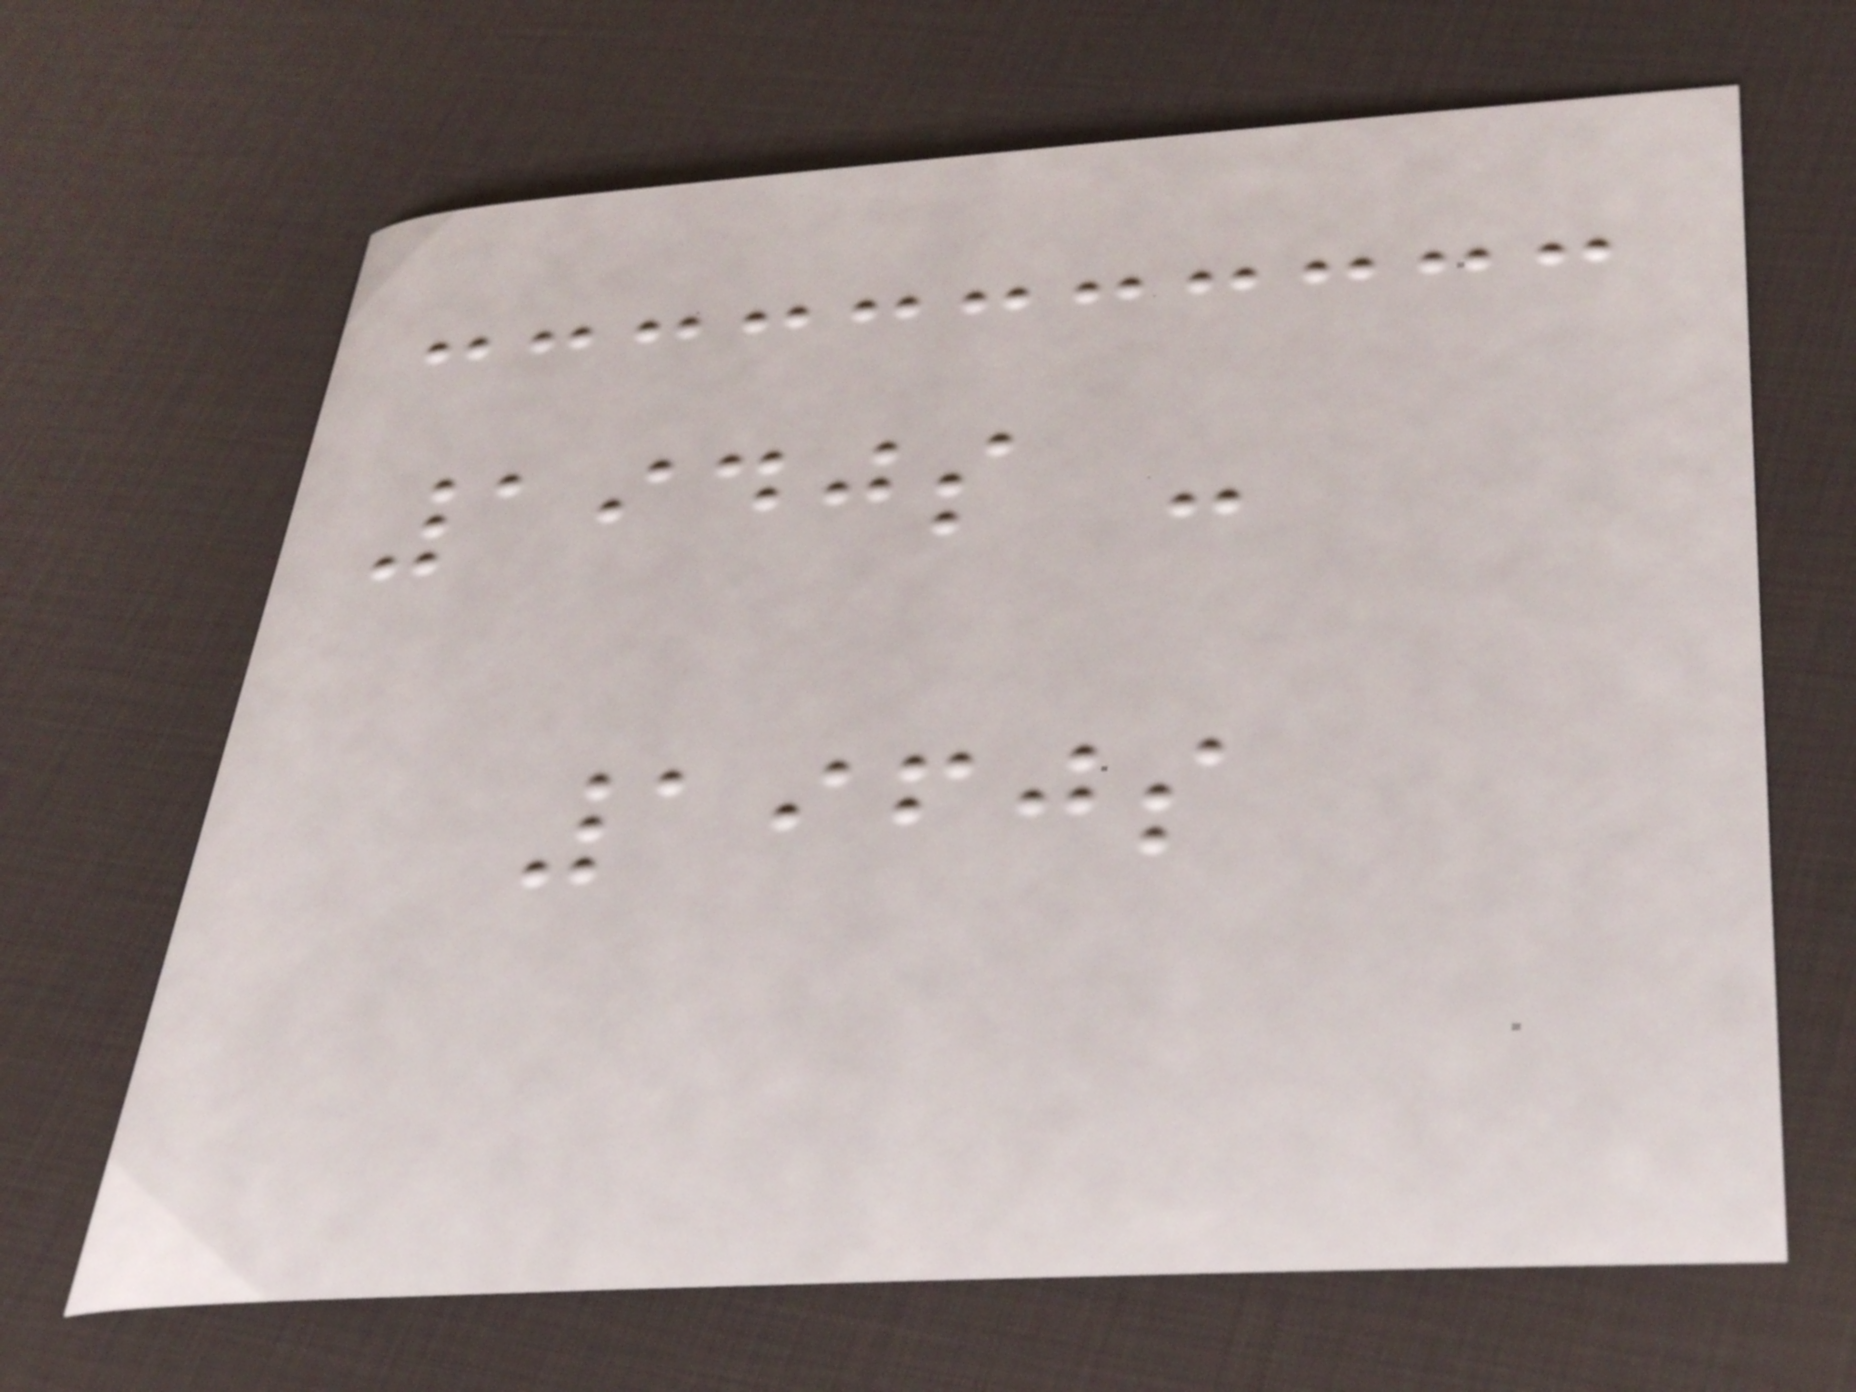1940s -
1960s
